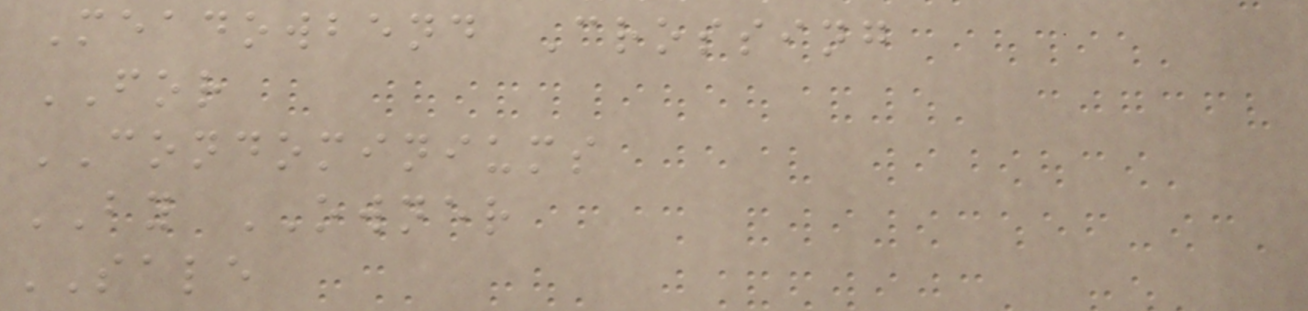Meadowbend Crossing
FOR
CONDOMINIUMS
BY OWNER
SALE
